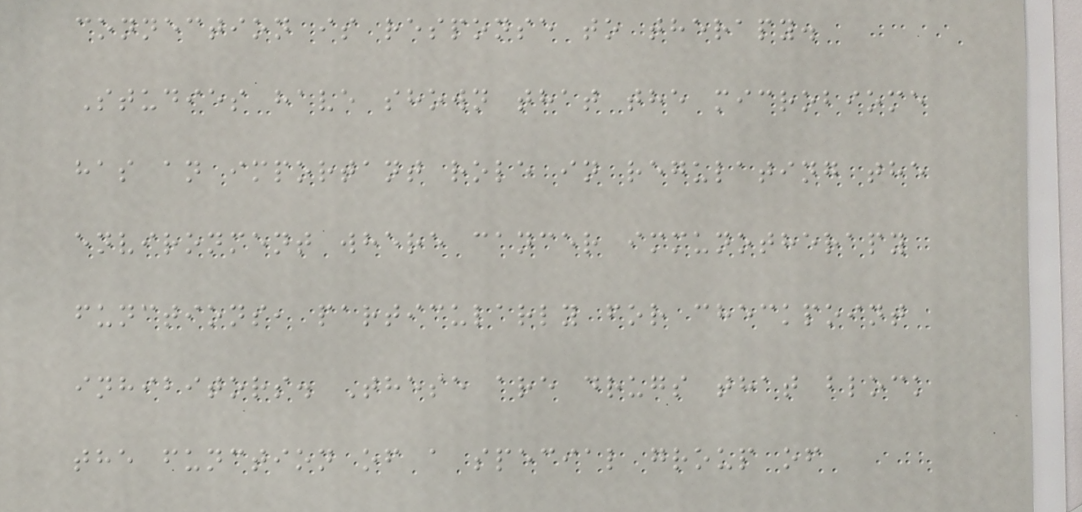connection is response to therapy.
Studies have shown that the microbiome
has an important role in regulating the
environment where cancer immunotherapy
functions, particularly for checkpoint
inhibitors. These are drugs that block
the function of a special group of
